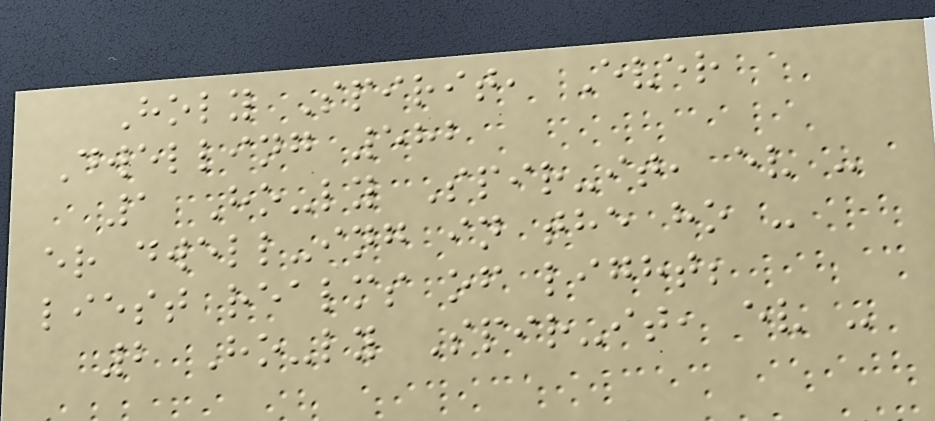Holy Spirit, Ever
Dwelling 582
1 Ho-ly Spir-it, ev -
er dwell-ing in the ho -
liest realms of light;
2 Ho-ly Spir-it, ev -
